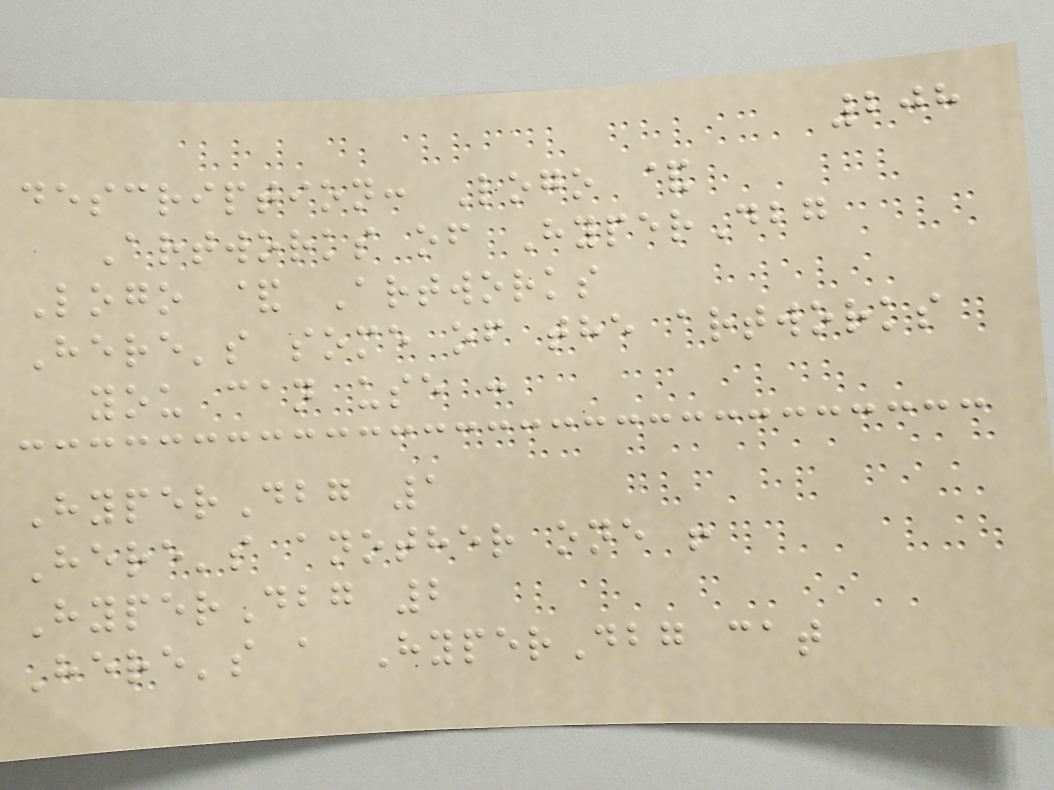208
description: Logo &
Artworks of HyperDbg
Logo & Artworks
Here's some of the artworks
you can use :
HyperDbg 1
Here's another one !
HyperDbg 2
Here's a HyperDbg cat
